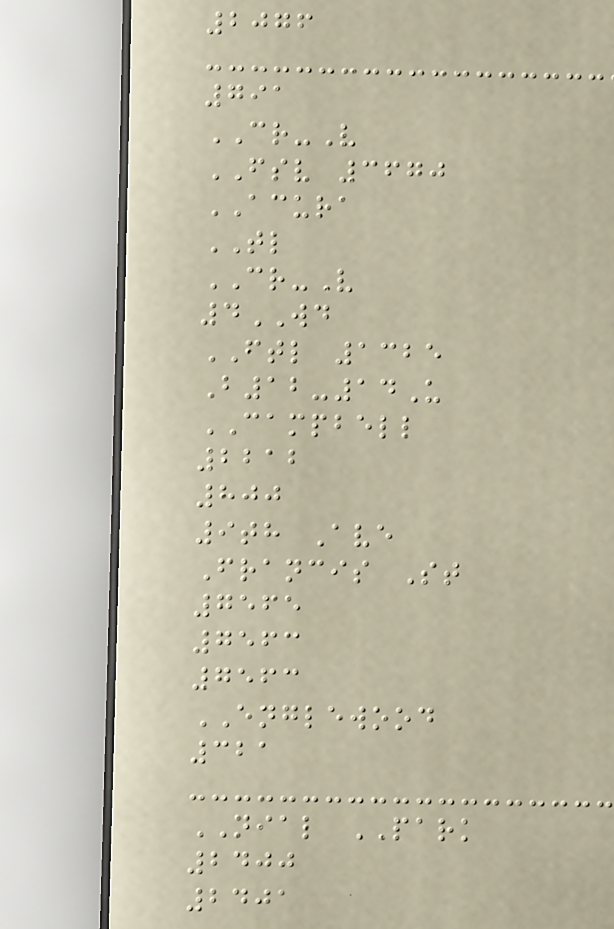2076
791
CR-V
FSV 3670
ACURA
TL
CR-V
4WD
FTL 1325
B12-14U
CAMPBELL
2212
800
9th Ave
Francis St
7565
7563
7563
ENGLEWOOD
321
NIAL PARK
2400
2401
